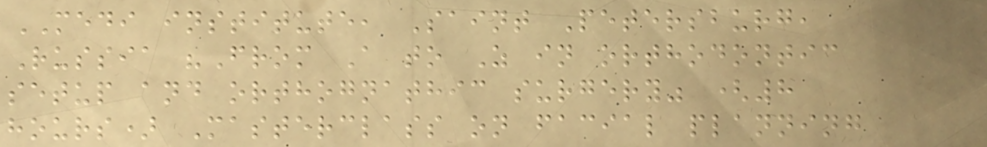MEDI institute, Saint Petersburg,
Russia "From A to Z in orthodontic
setup and orthognathic surgery" (8
hours) Masterclass on facial planning
